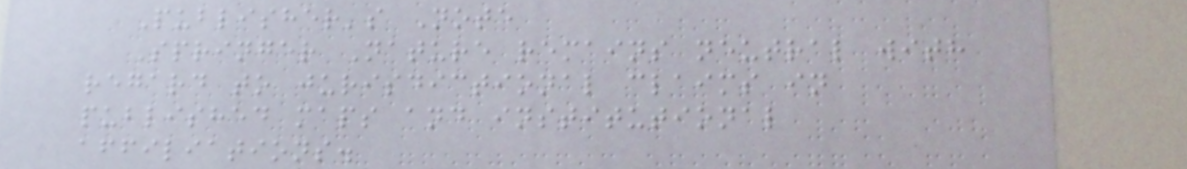Publisher's Note
Springer Nature remains neutral with
regard to jurisdictional claims in
published maps and institutional
affiliations.
